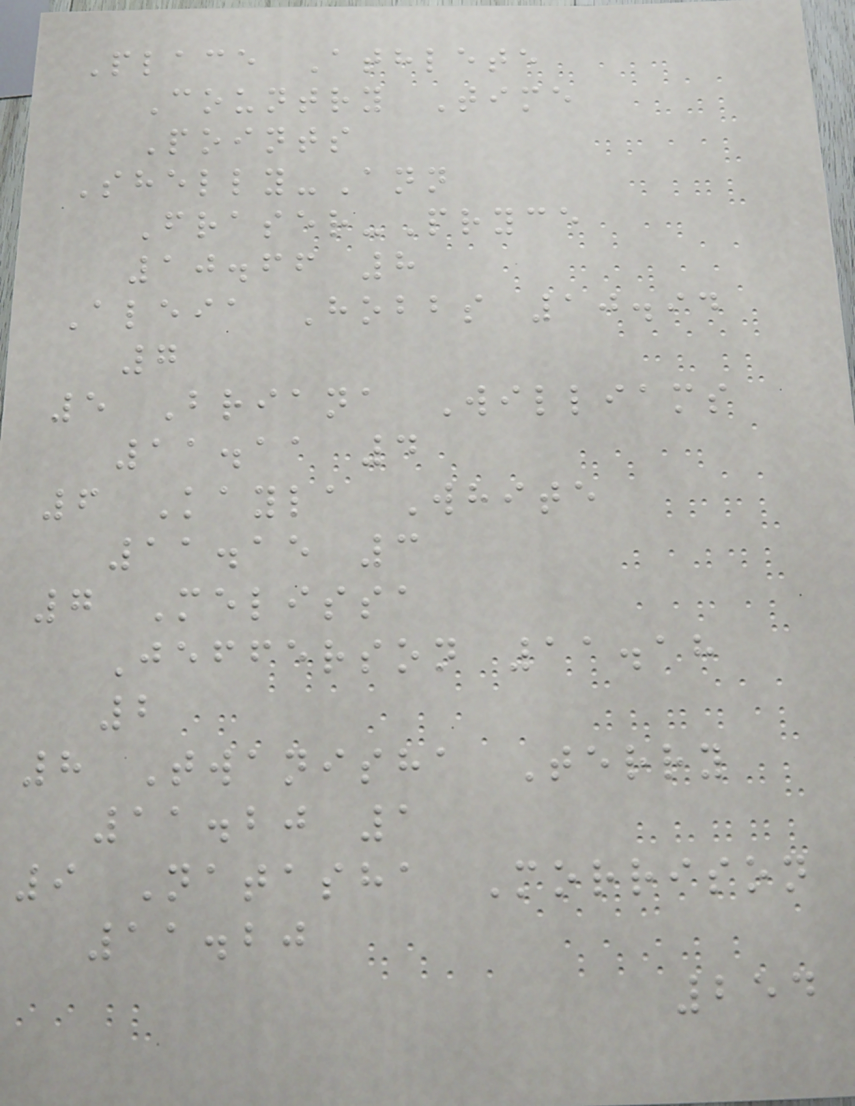Place Athlete
Country Time
Points
Shelly-Ann
Fraser-Pryce
10.66 8
Aleia Hobbs 10.94
7
5 Briana Williams
11.11 4
6 Kayla White
11.15 3
7 Melissa
Jefferson 11.18
2
8 Twanisha Terry
11.20 1
9 Natasha Morrison
11.20
254
